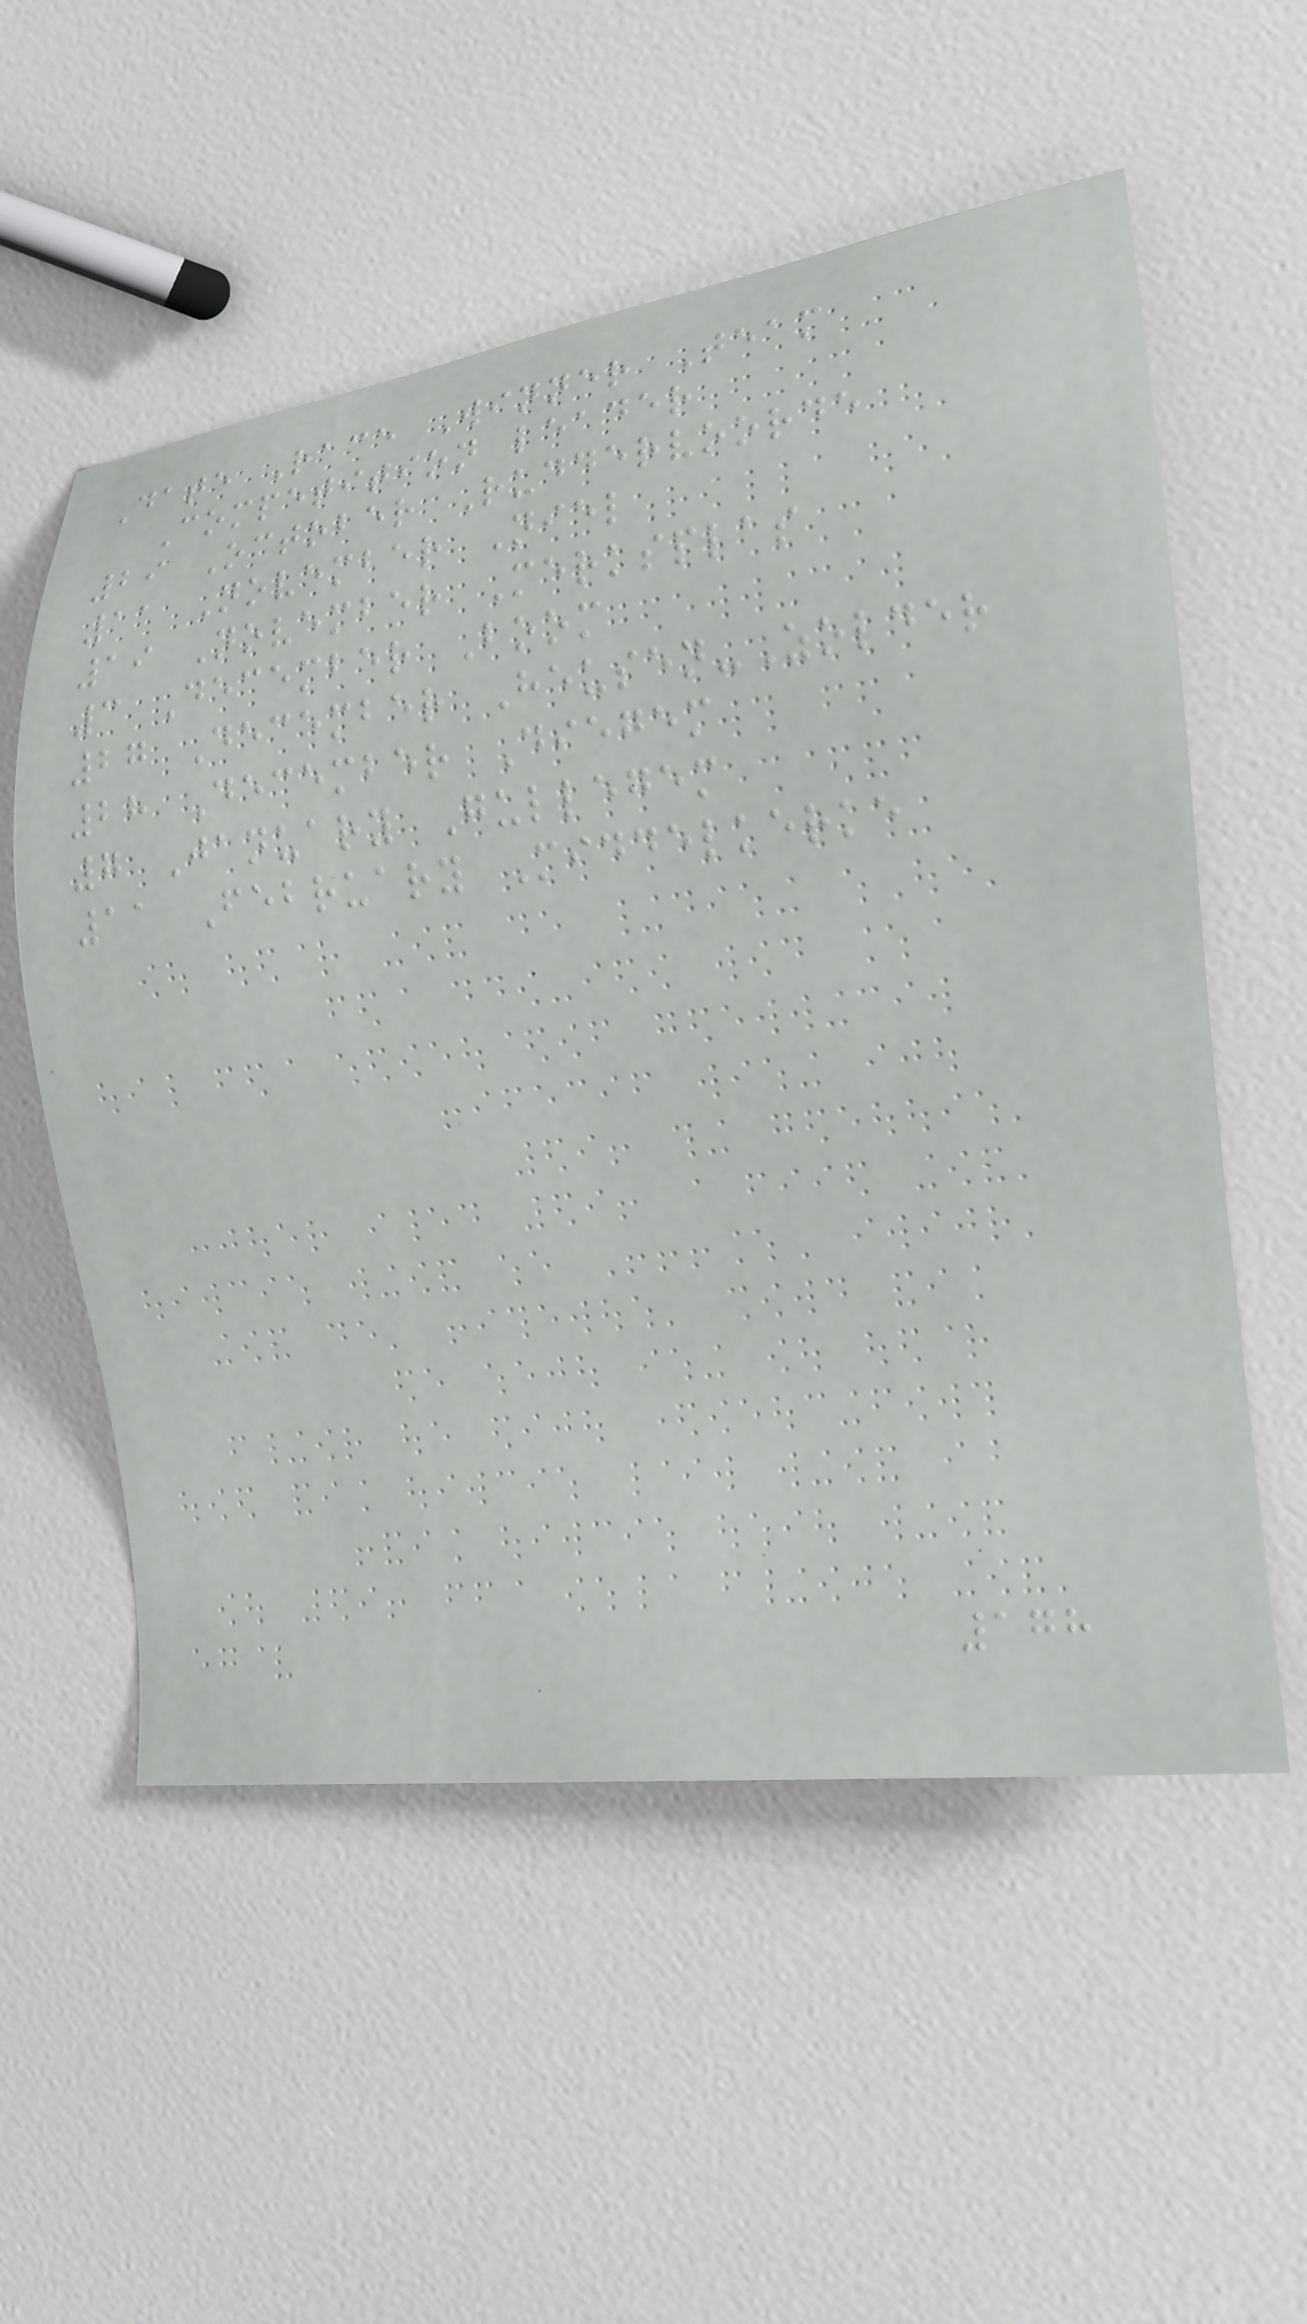Date Race Winner Team
Competition leader
29 October Ruddervoorde
11 November Niel
19 November Merksplas
3 December Boom
27 December Heusen-Zolder
28 December Diegem
7 January Gullegem
11 February Middelkerke
178
